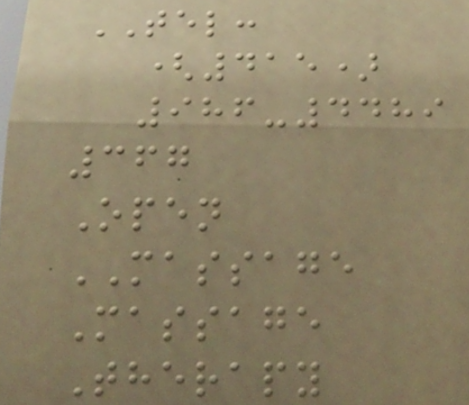TEL:
(415)
986-4489
367
Open
MASSAGE
Massage
Therapy
